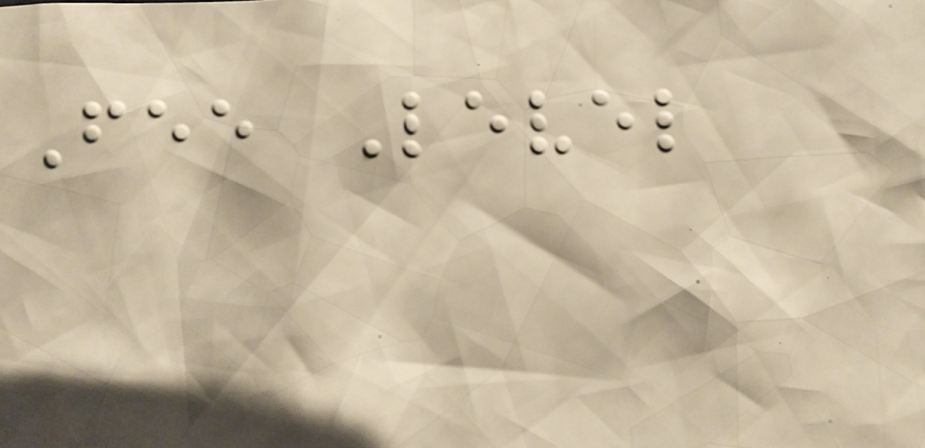Fee Level
